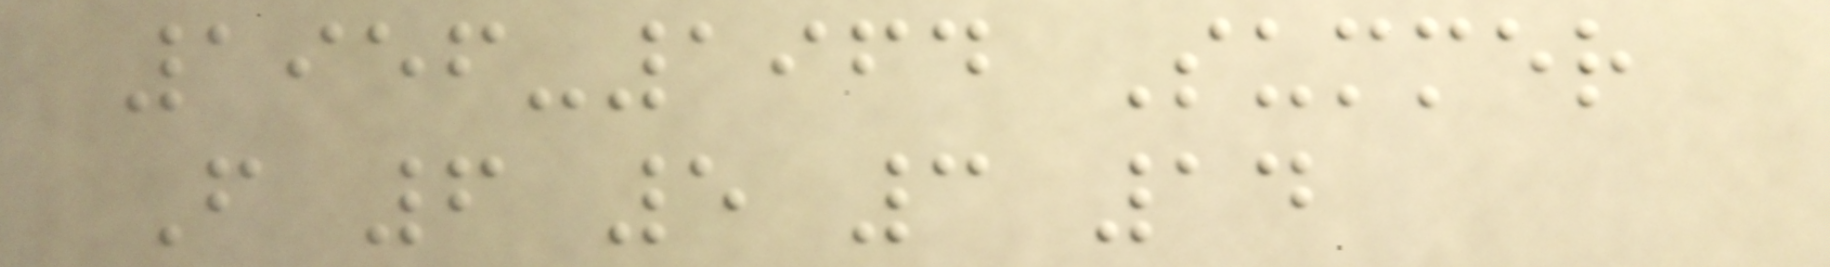1956-1964 Summer
F 6 5 3 14
